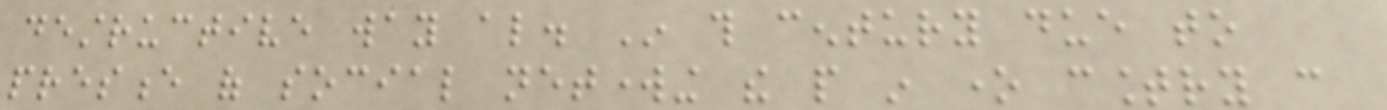destructive way also. In this century due to
presence of social networking the people in one country can
